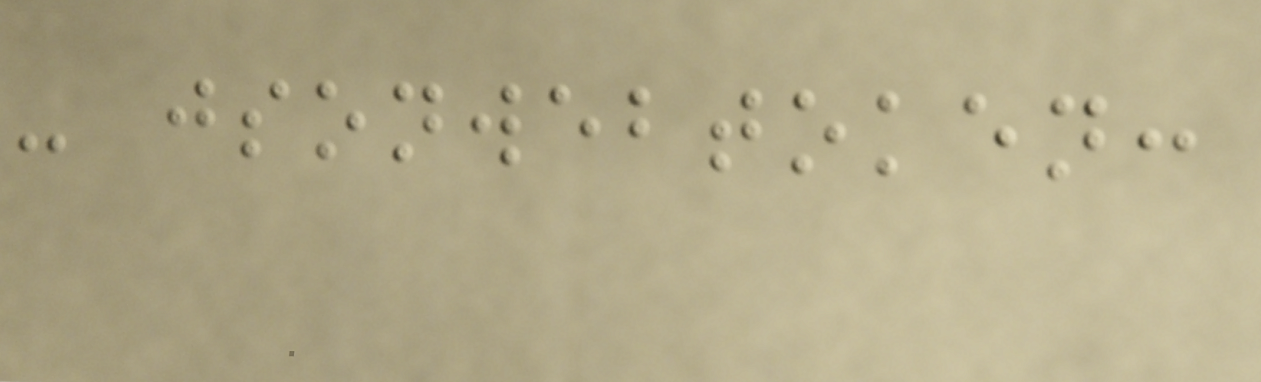- jsonwebtoken:
